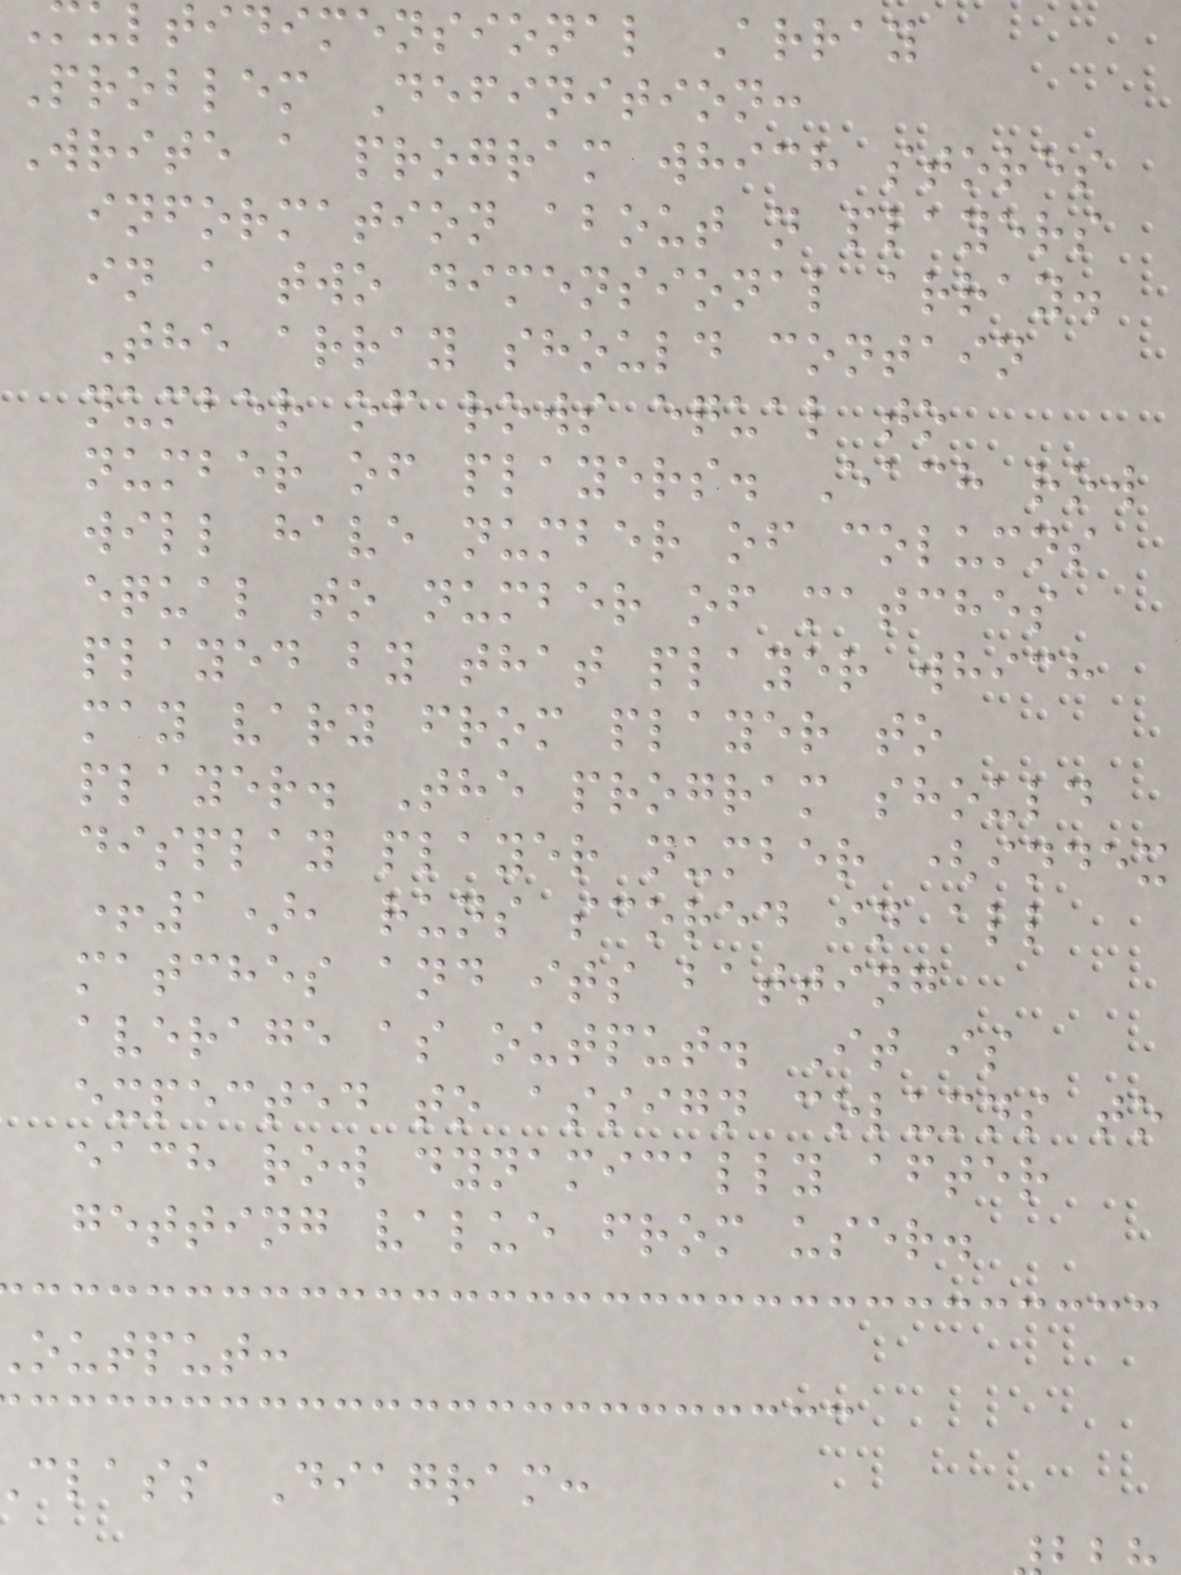ltidimensional Array
Problem Definition:
Write a program which stores
information about n players
in a two dimensional array.
The array should contain
number of rows equal to
number of players. Each row
will have number of columns
equal to number of matches
played by that player which
may vary from player to
player. The program should
display player number (index
+1), runs scored in all
matches and its batting
average as output. It is
expected to assign columns to
each row dynamically after
getting value from user.
output:
class Diagram:
